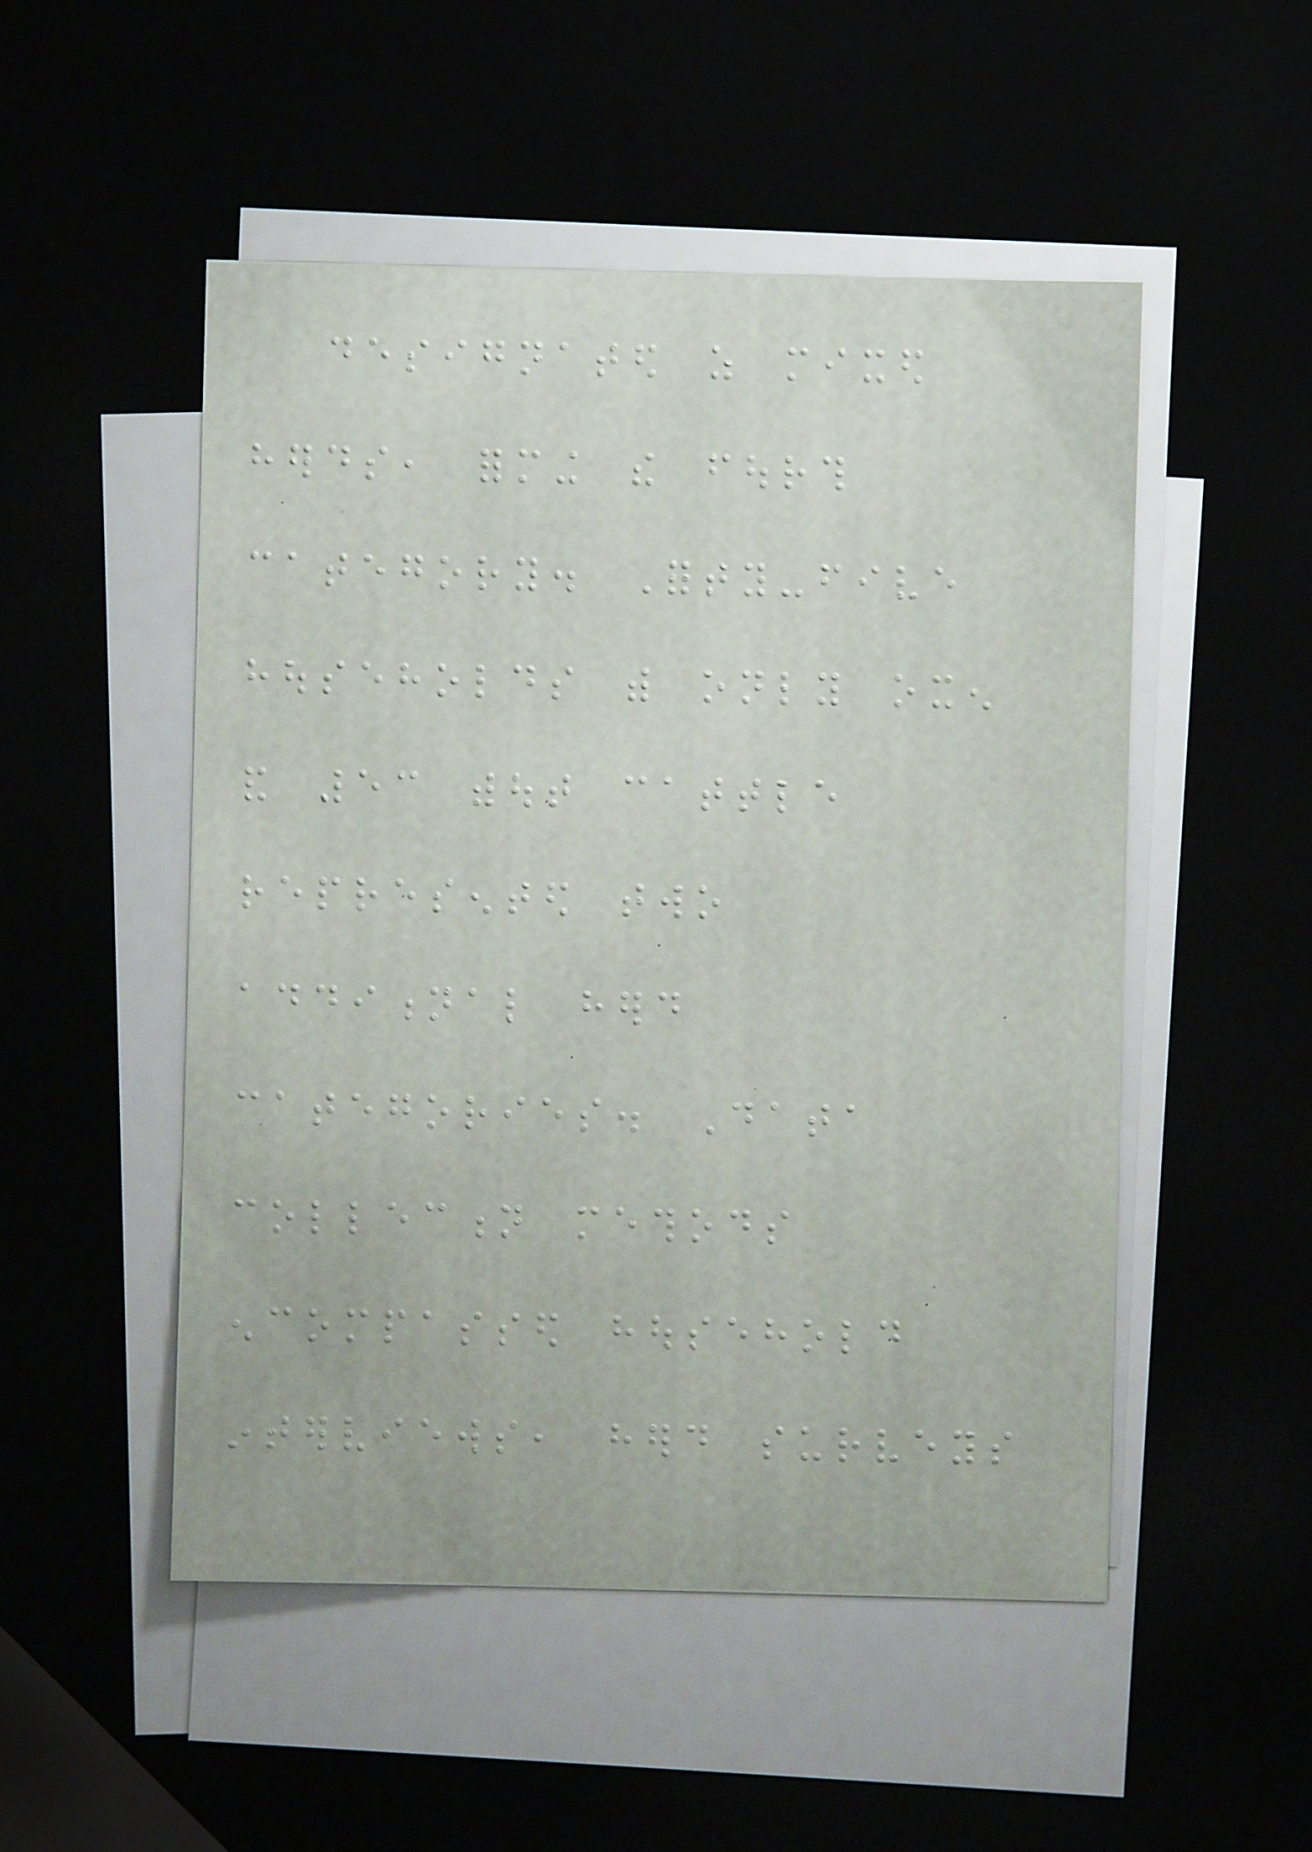designated as mixed
herds, forming the fourth
category. Forty-five
households with only oxen
and 53 without cattle
represented two
additional herd
categories. Data
collection methods
encompassed household
interviews, herd surveys
